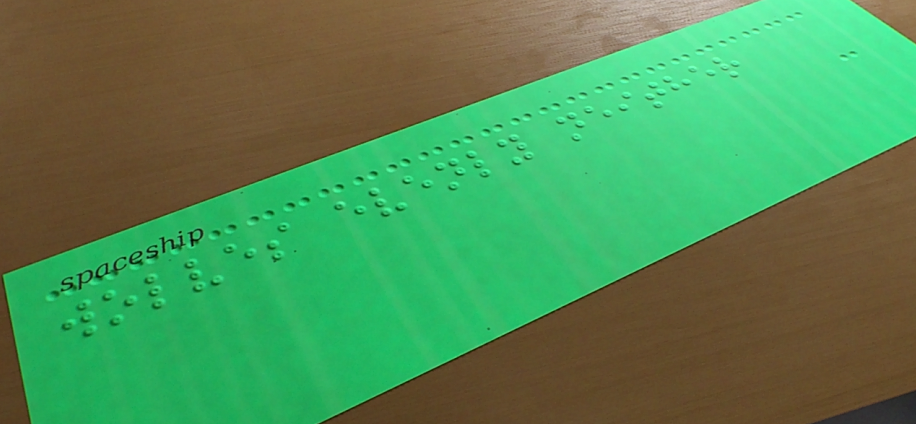wolves evenly neither
